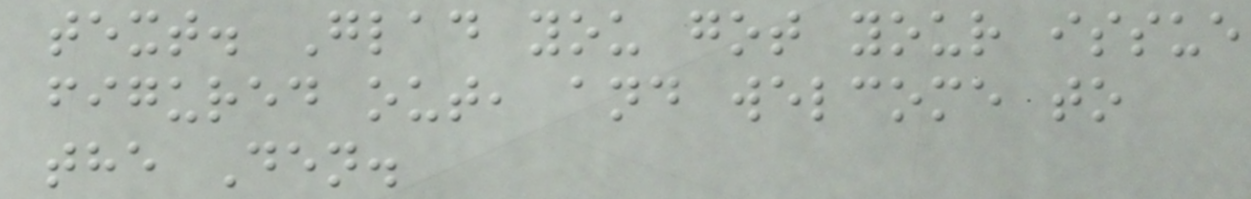text. Glad you got your issue
figured out, and welcome to
the Den.
